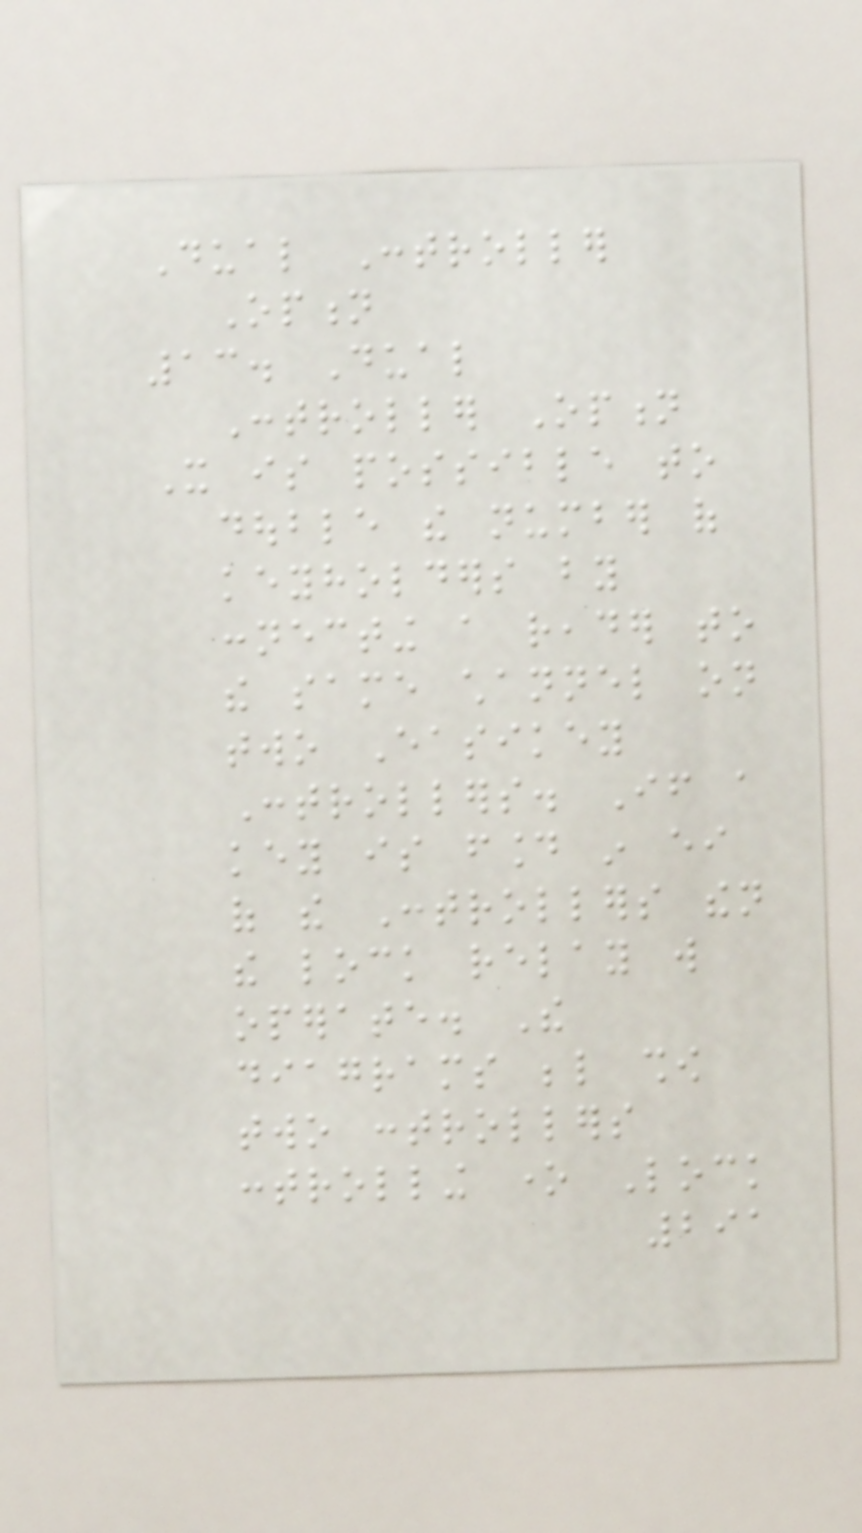Dual Controller
Option
13. Dual
Controller Option
It is possible to
double the number of
keyholders by
connecting a reader to
the same channel on
two Easikey
Controllers. If a
key is found in either
of the Controllers then
the lock relay will
operate. The
diagrams below show
two controllers
controlling one Lock
291
